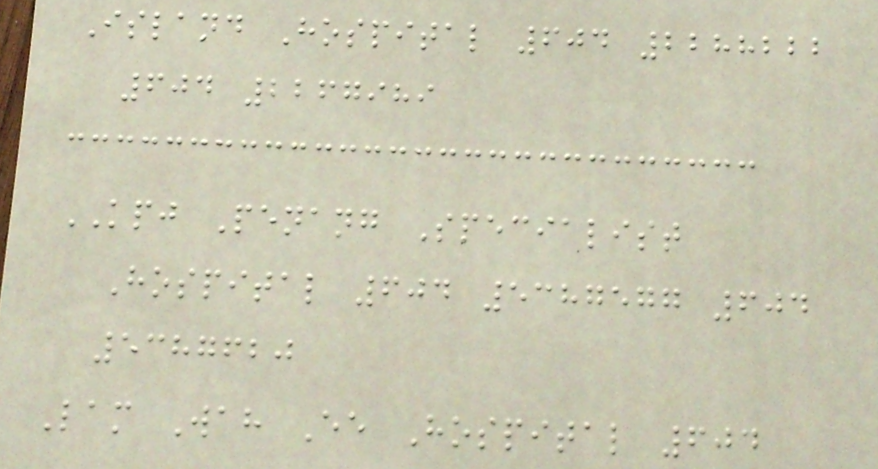Island Hospital 604 2288222
604 2267989
KPJ Penang Specialist
Hospital 604 5387577 604
5387620
Lam Wah Ee Hospital 604
